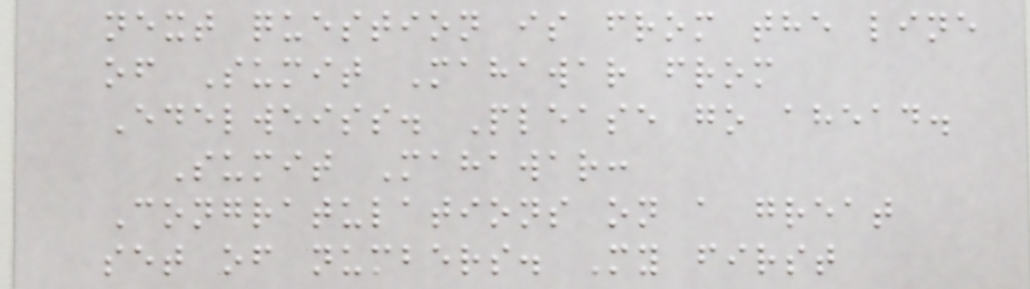next question is from the line
of Sumit Mahawar from
Edelweiss. Please go ahead.
Sumit Mahawar:
Congratulations on a great
set of numbers. My first
